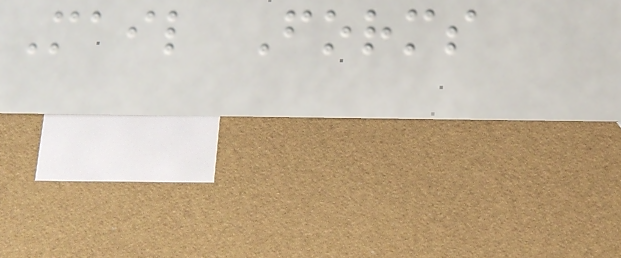Mail Forms
